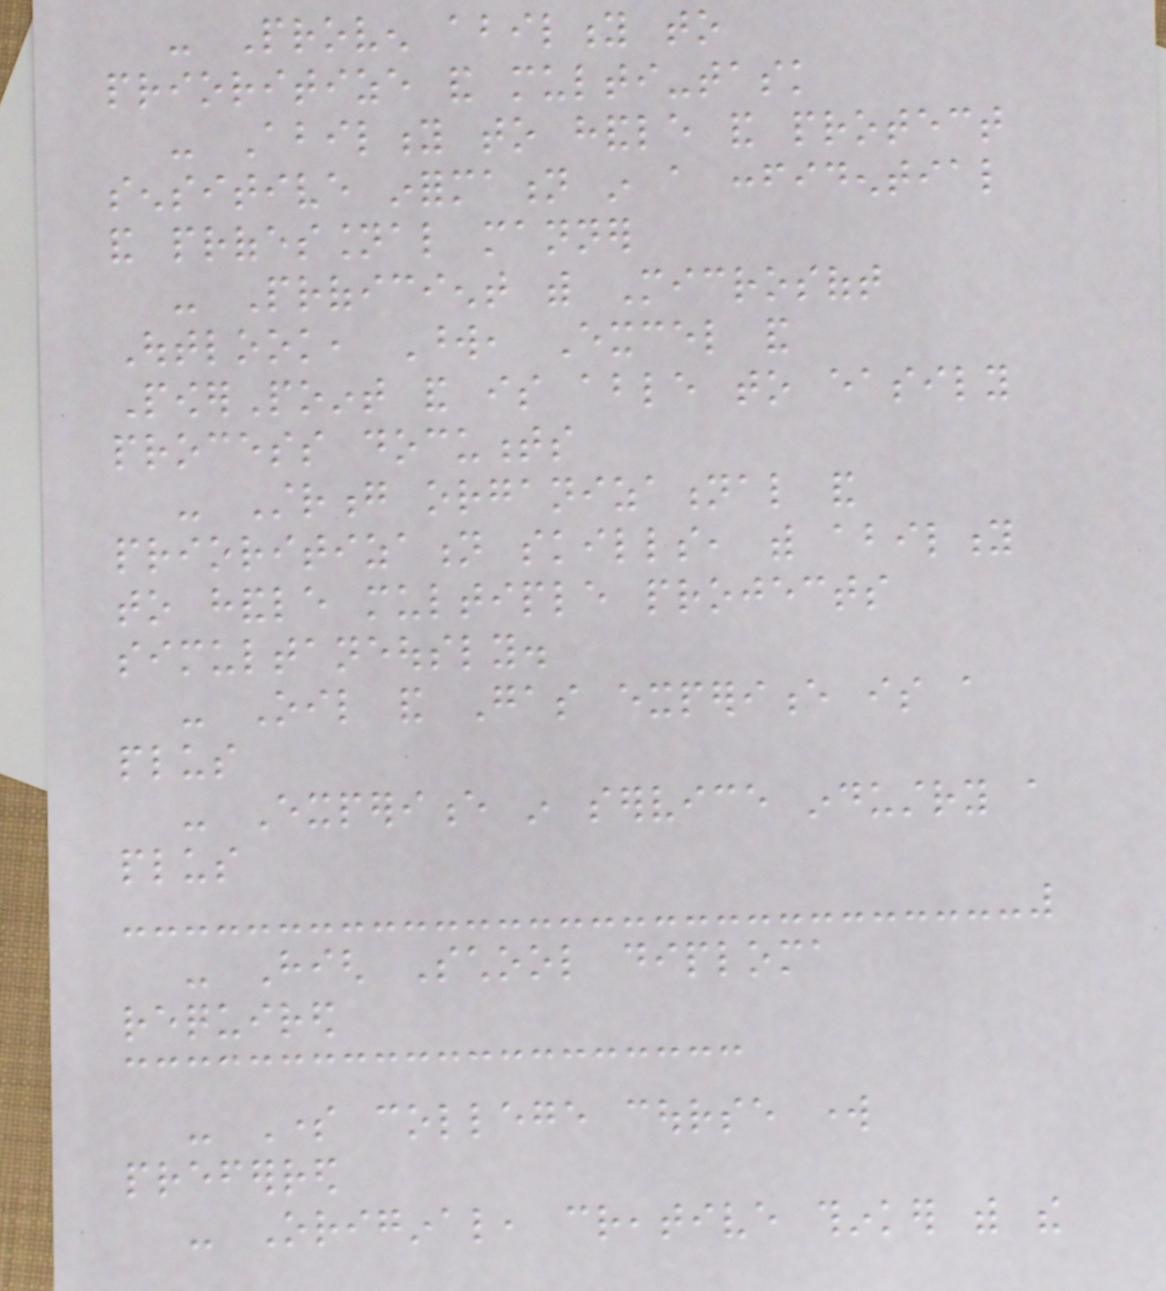- Proven ability to
prioritize and multi-task
- Ability to handle and protect
sensitive information in a confidential
and professional manner
- Proficient with Microsoft
Outlook, Word, Excel and
PowerPoint and is able to easily
process documents
- Strong organizational and
prioritization skills, with ability
to handle multiple projects
simultaneously.
- Oil and Gas experience is a
plus
- Experience in service industry a
plus
- High School diploma
required
- Some college course work
preferred
- Original, creative thinker with the
